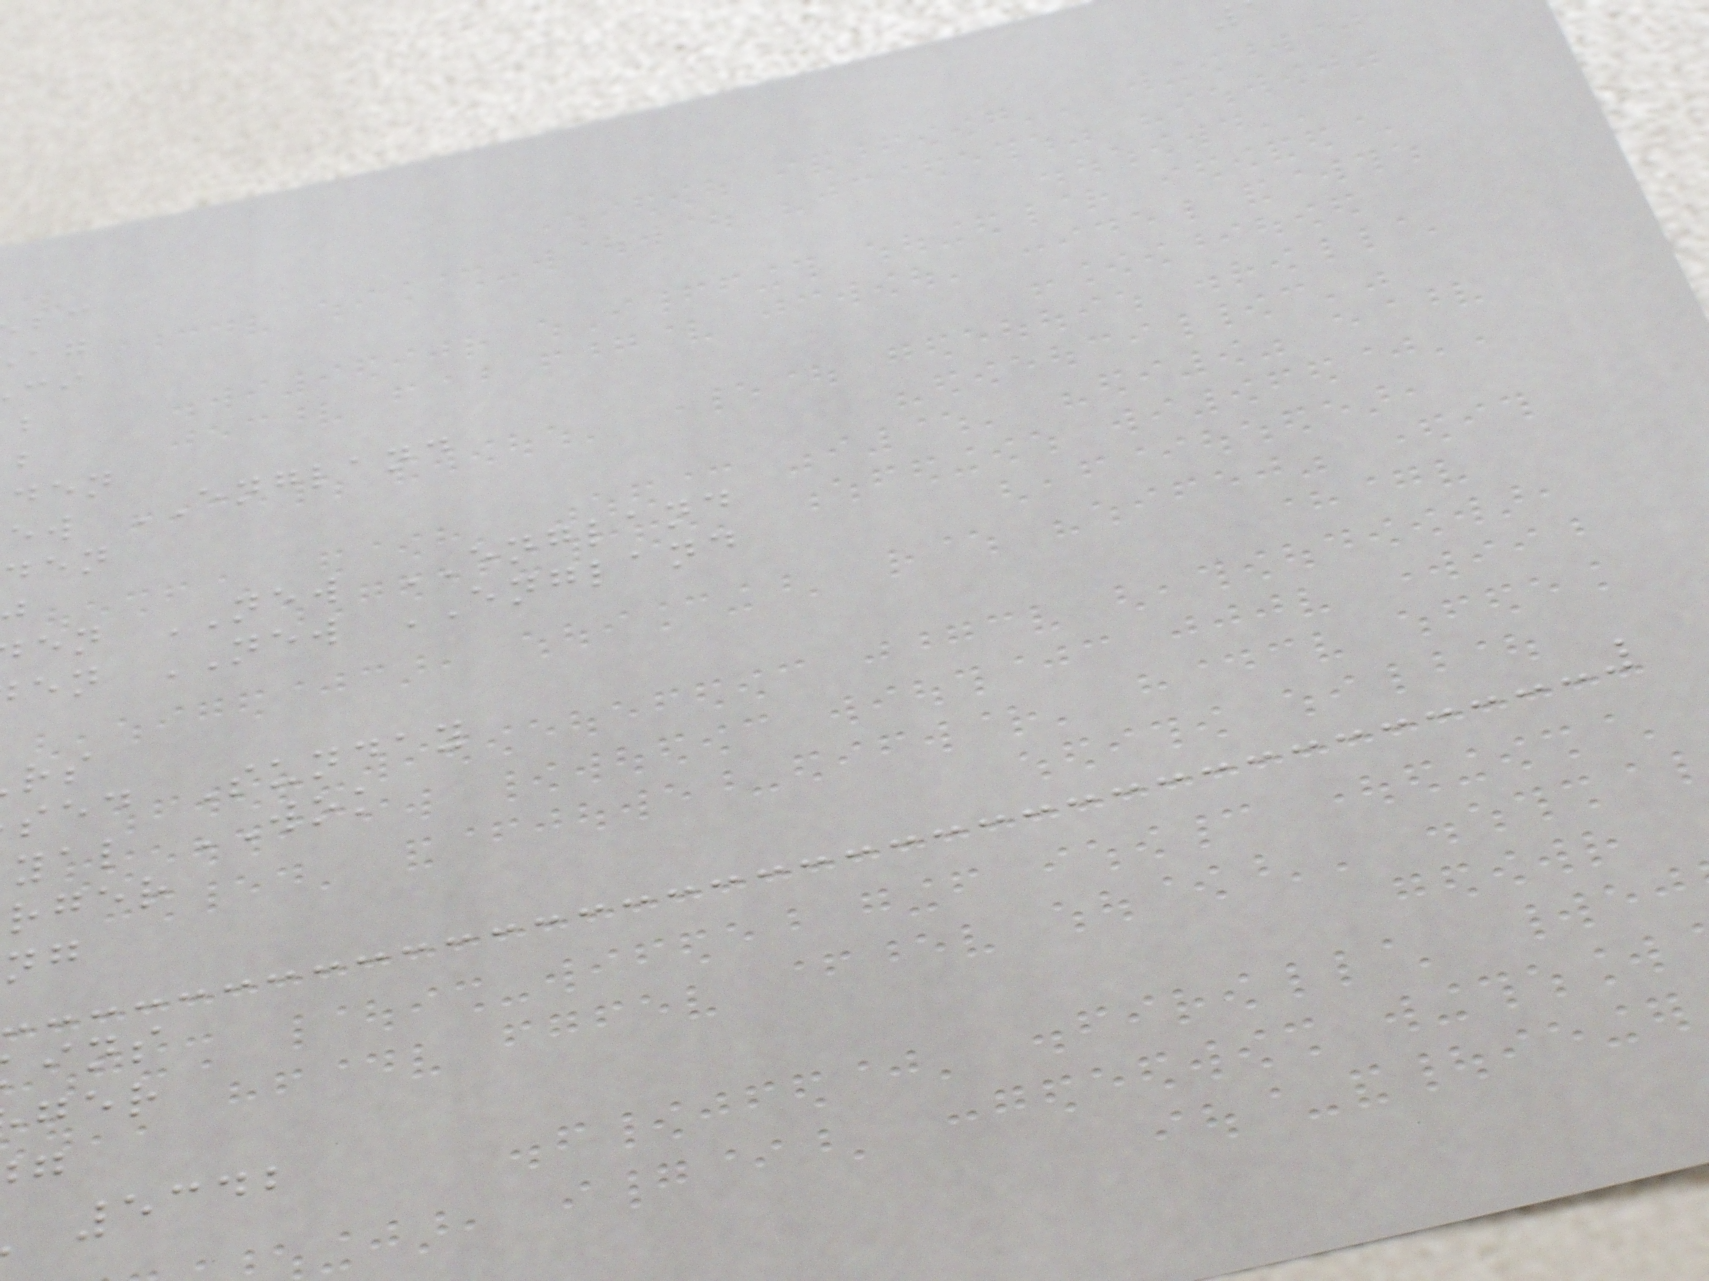ew ENGLAND
en NEW ENGLAND
en NEW ENGLAND
sed Sunday
yal WOK
rger
5342
